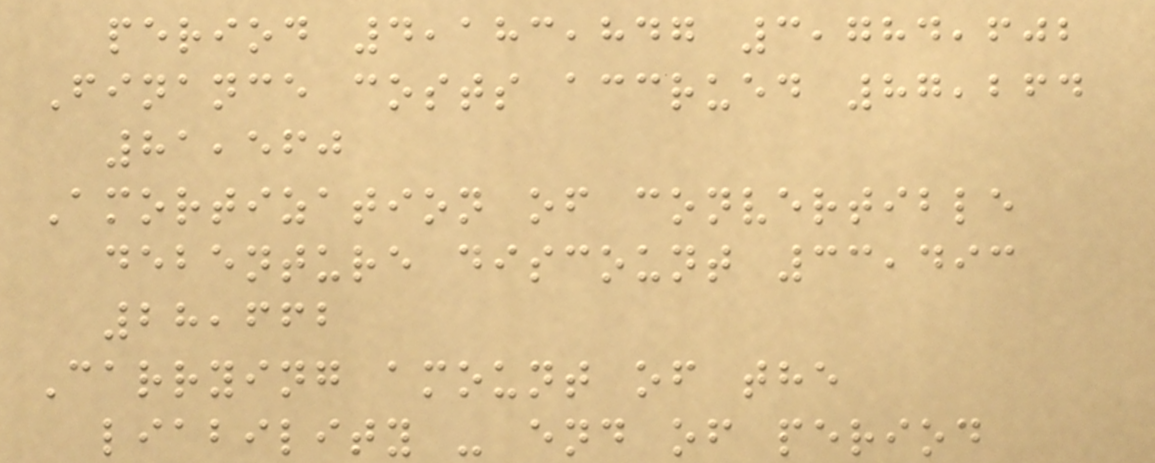period 4,183,847 3,784,602
Finance costs accrued 87,264
81,560
Amortization of convertible
debenture discount 33,493
28,662
Carrying amount of the
liability - end of period
